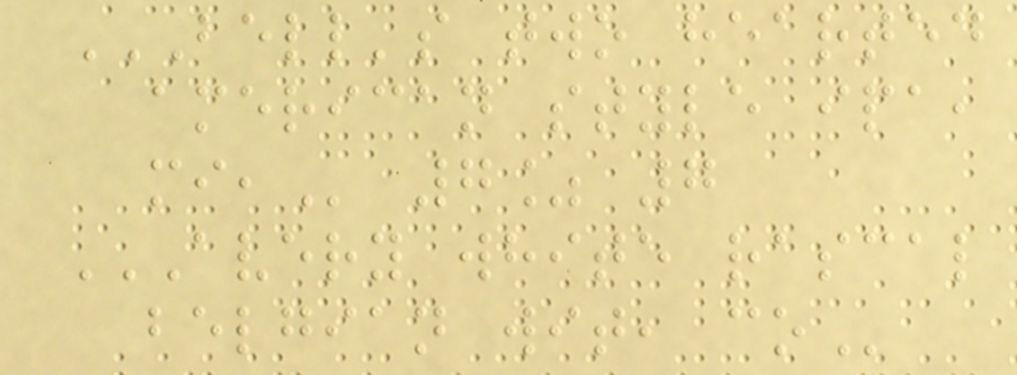BELL'S TWO HEARTED
AMERICAN STYLE IPA,
MI, 7% 7
AVERY WHITE RASCAL
BELGIAN WIT, CO
